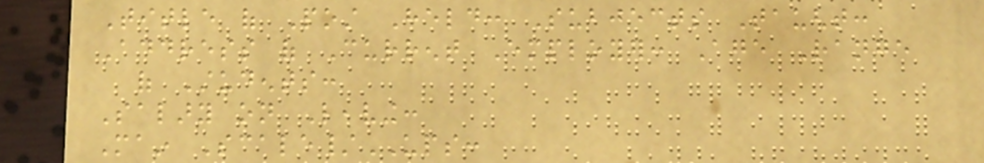Title of Post Held: Subjects Taught:
Address of Current Employer: Age Range
of Students:
Salary on Leaving:
Main Scale/UPS:
